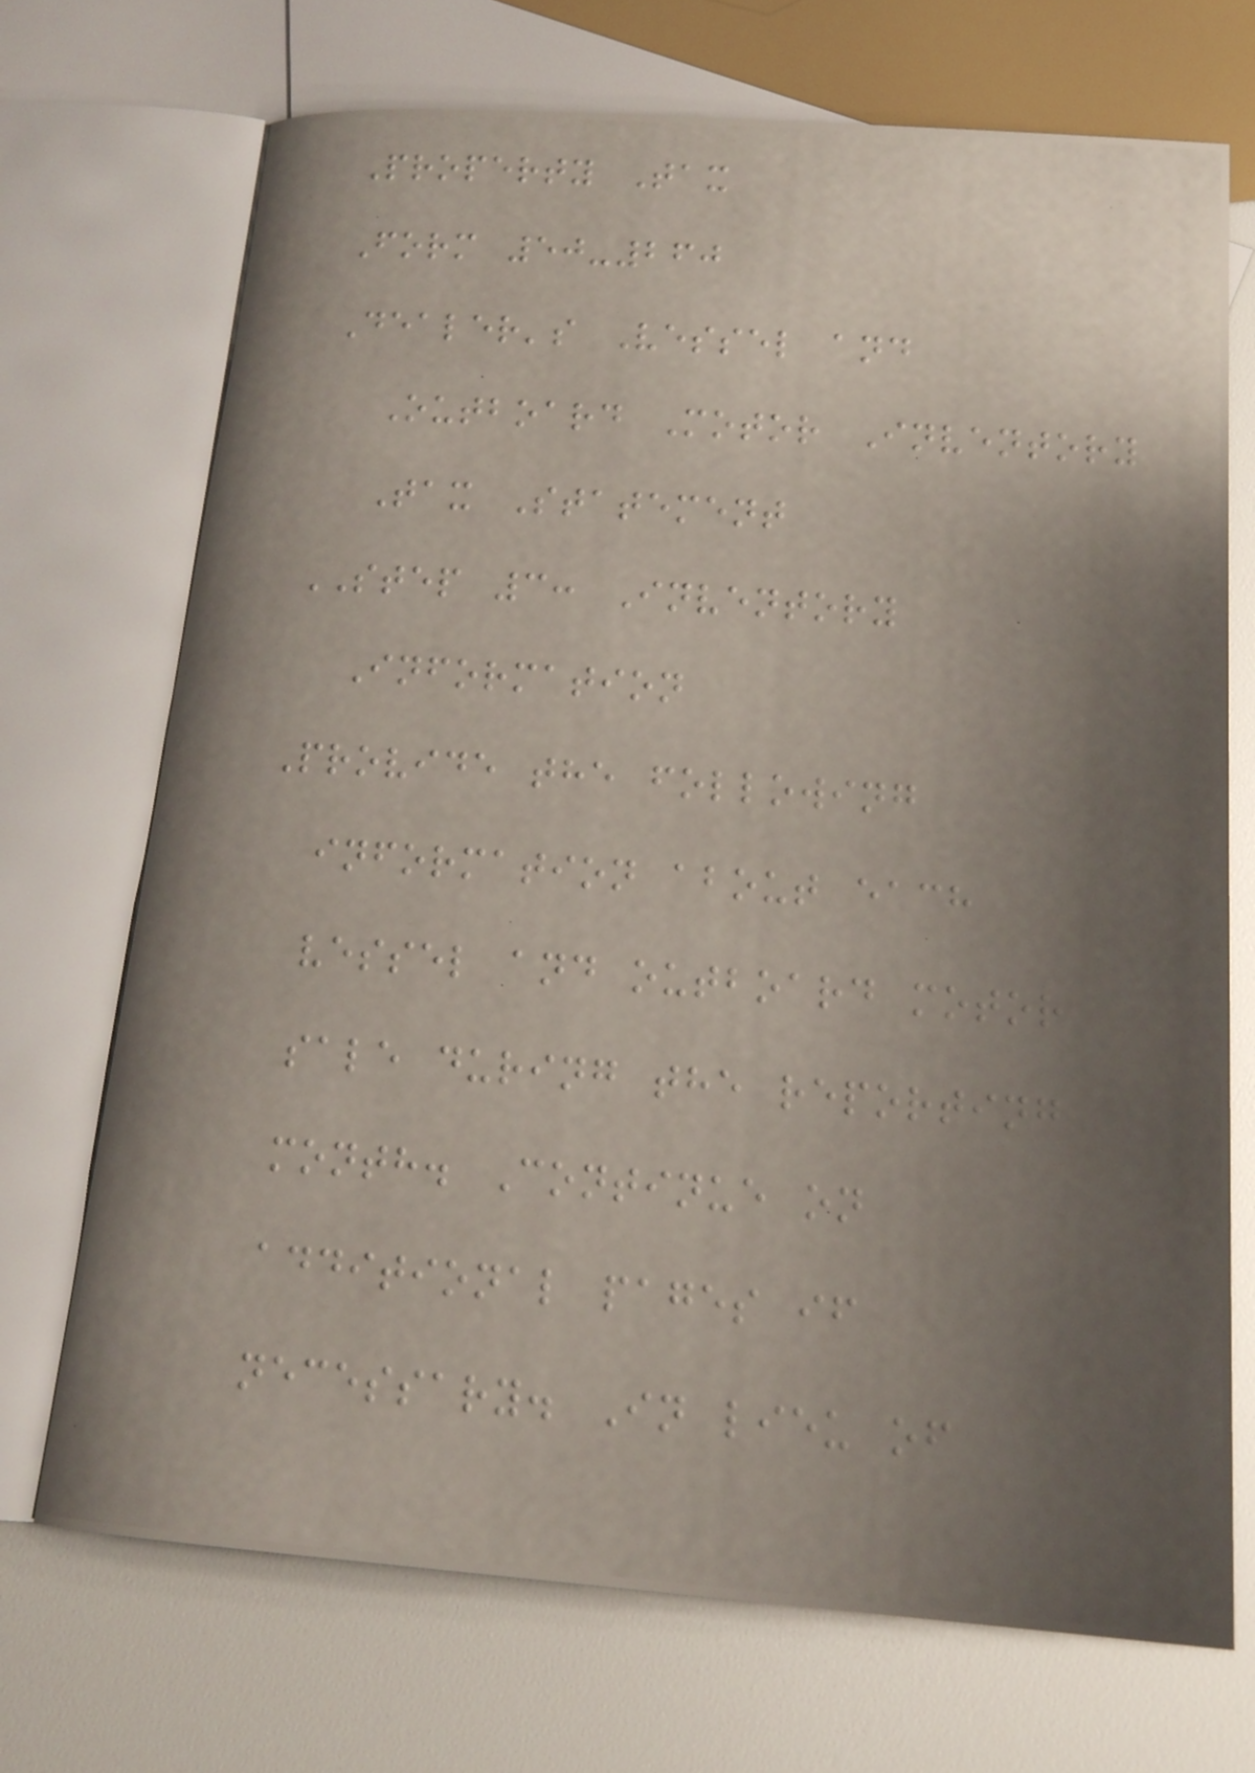Property Tax
Form 50-260
Dealer's Vessel and
Outboard Motor Inventory
Tax Statement
STEP 3: Inventory
Information
Provide the following
information about each
vessel and outboard motor
sale during the reporting
month. Continue on
additional pages if
necessary. In lieu of
